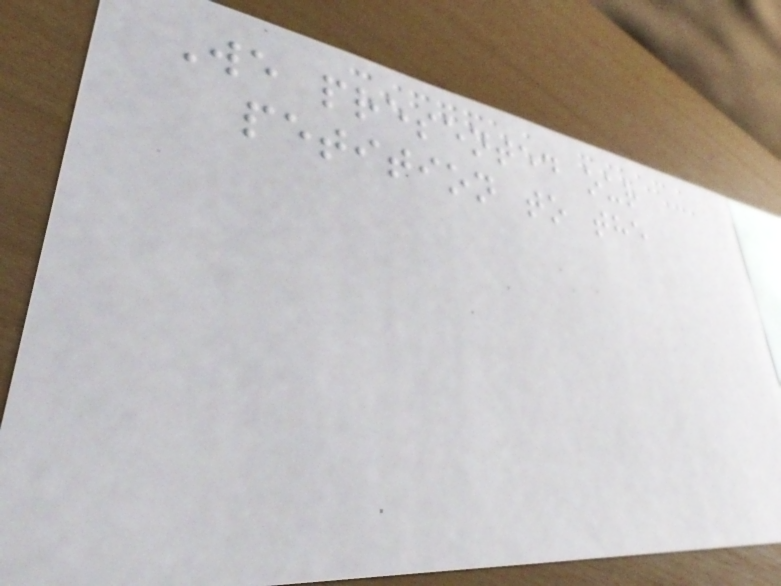We presented our
petition to the
